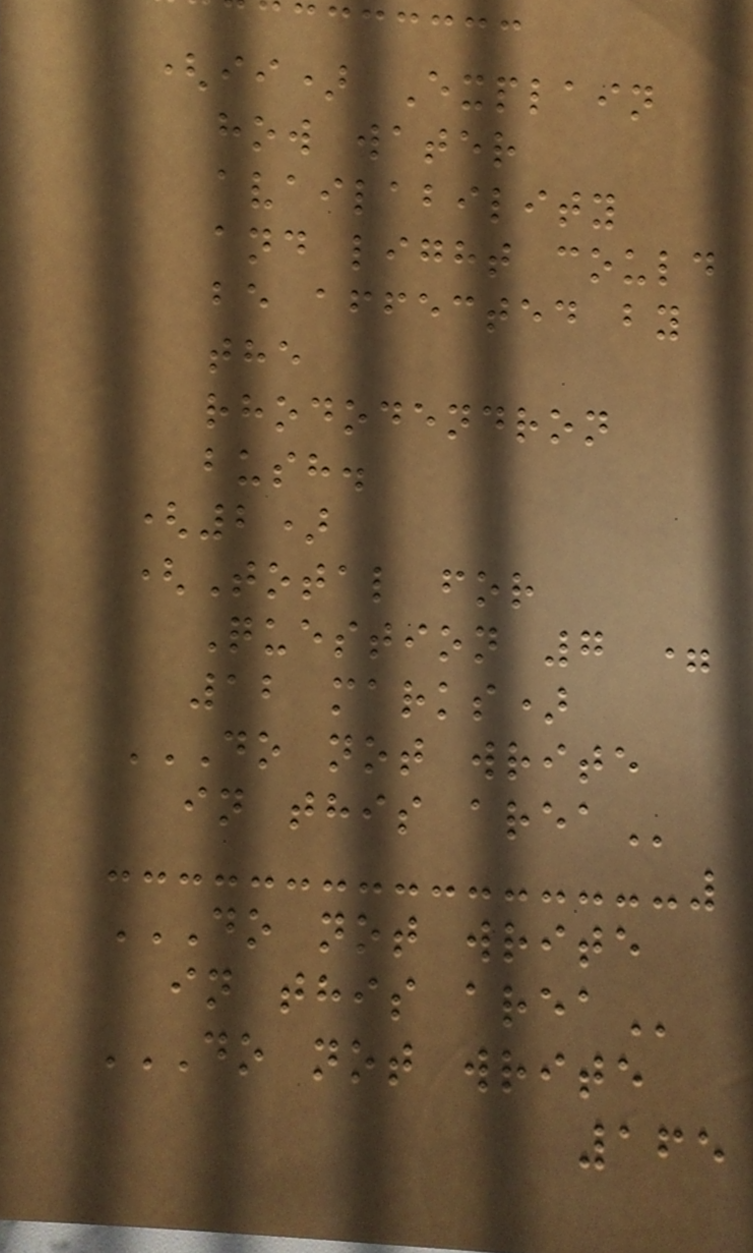(ii) Explain
how water
availability
and light could
be affected by
the
rhododendron
bush.
(2)
(Total for
Question 7 =
12 marks)
DO NOT WRITE
IN THIS AREA
DO NOT WRITE
IN THIS AREA
DO NOT WRITE
165
